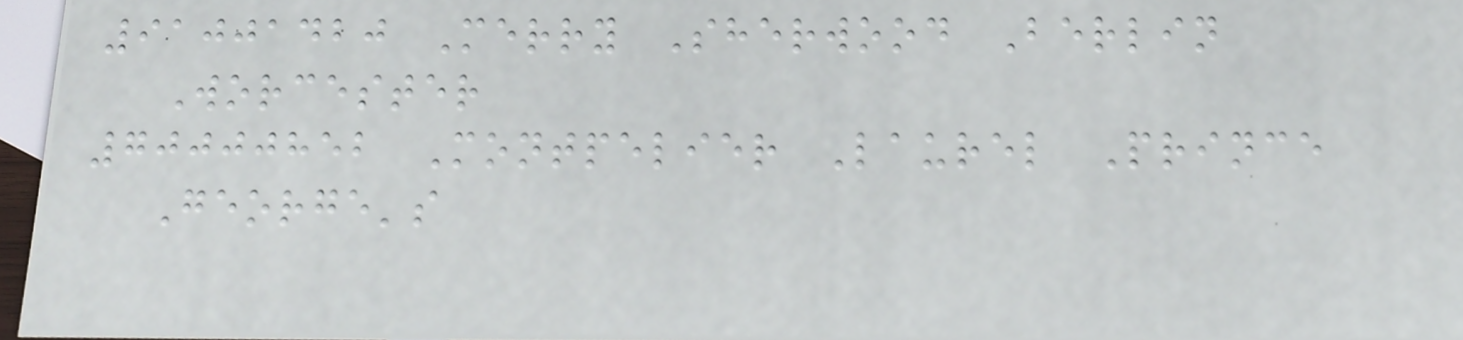91001420 Merry Sherwood Berlin
Worcester
70000852 Montpelier Laurel Prince
George's
